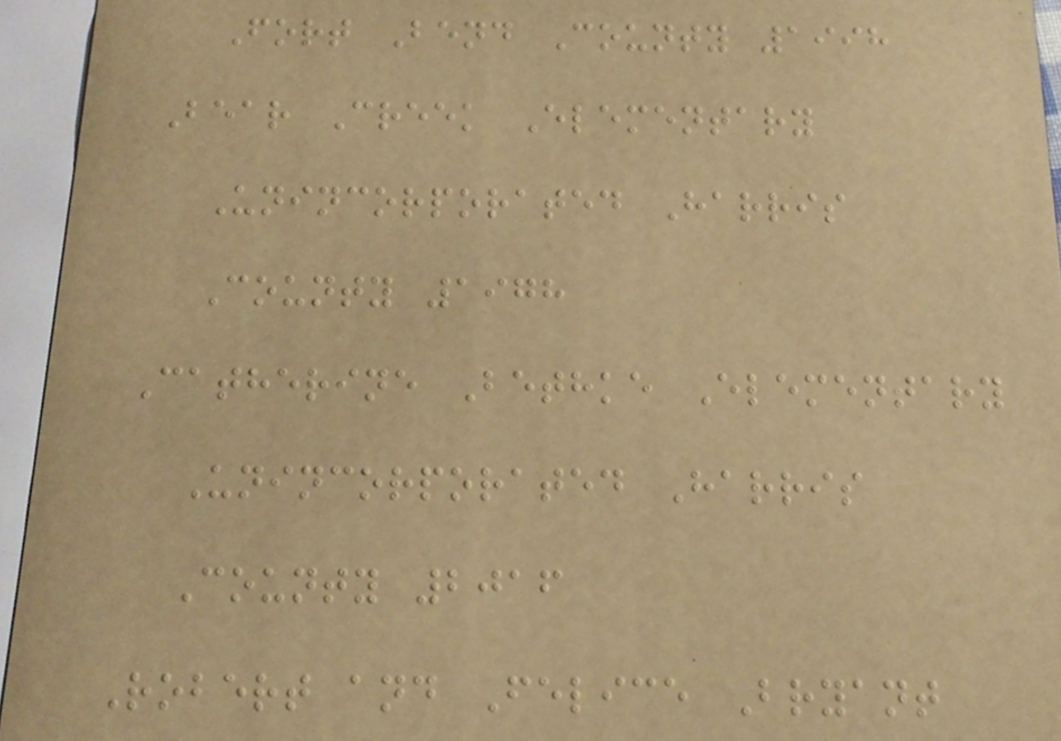Fort Bend County 1998
Bear Creek Elementary
Unincorporated Harris
County 1978
Catherine Bethke Elementary
Unincorporated Harris
County 2016
Robert and Felice Bryant
